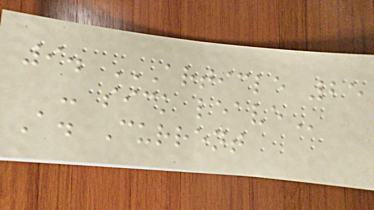9. ARTICLE 25
- SICK LEAVE
A. Current
